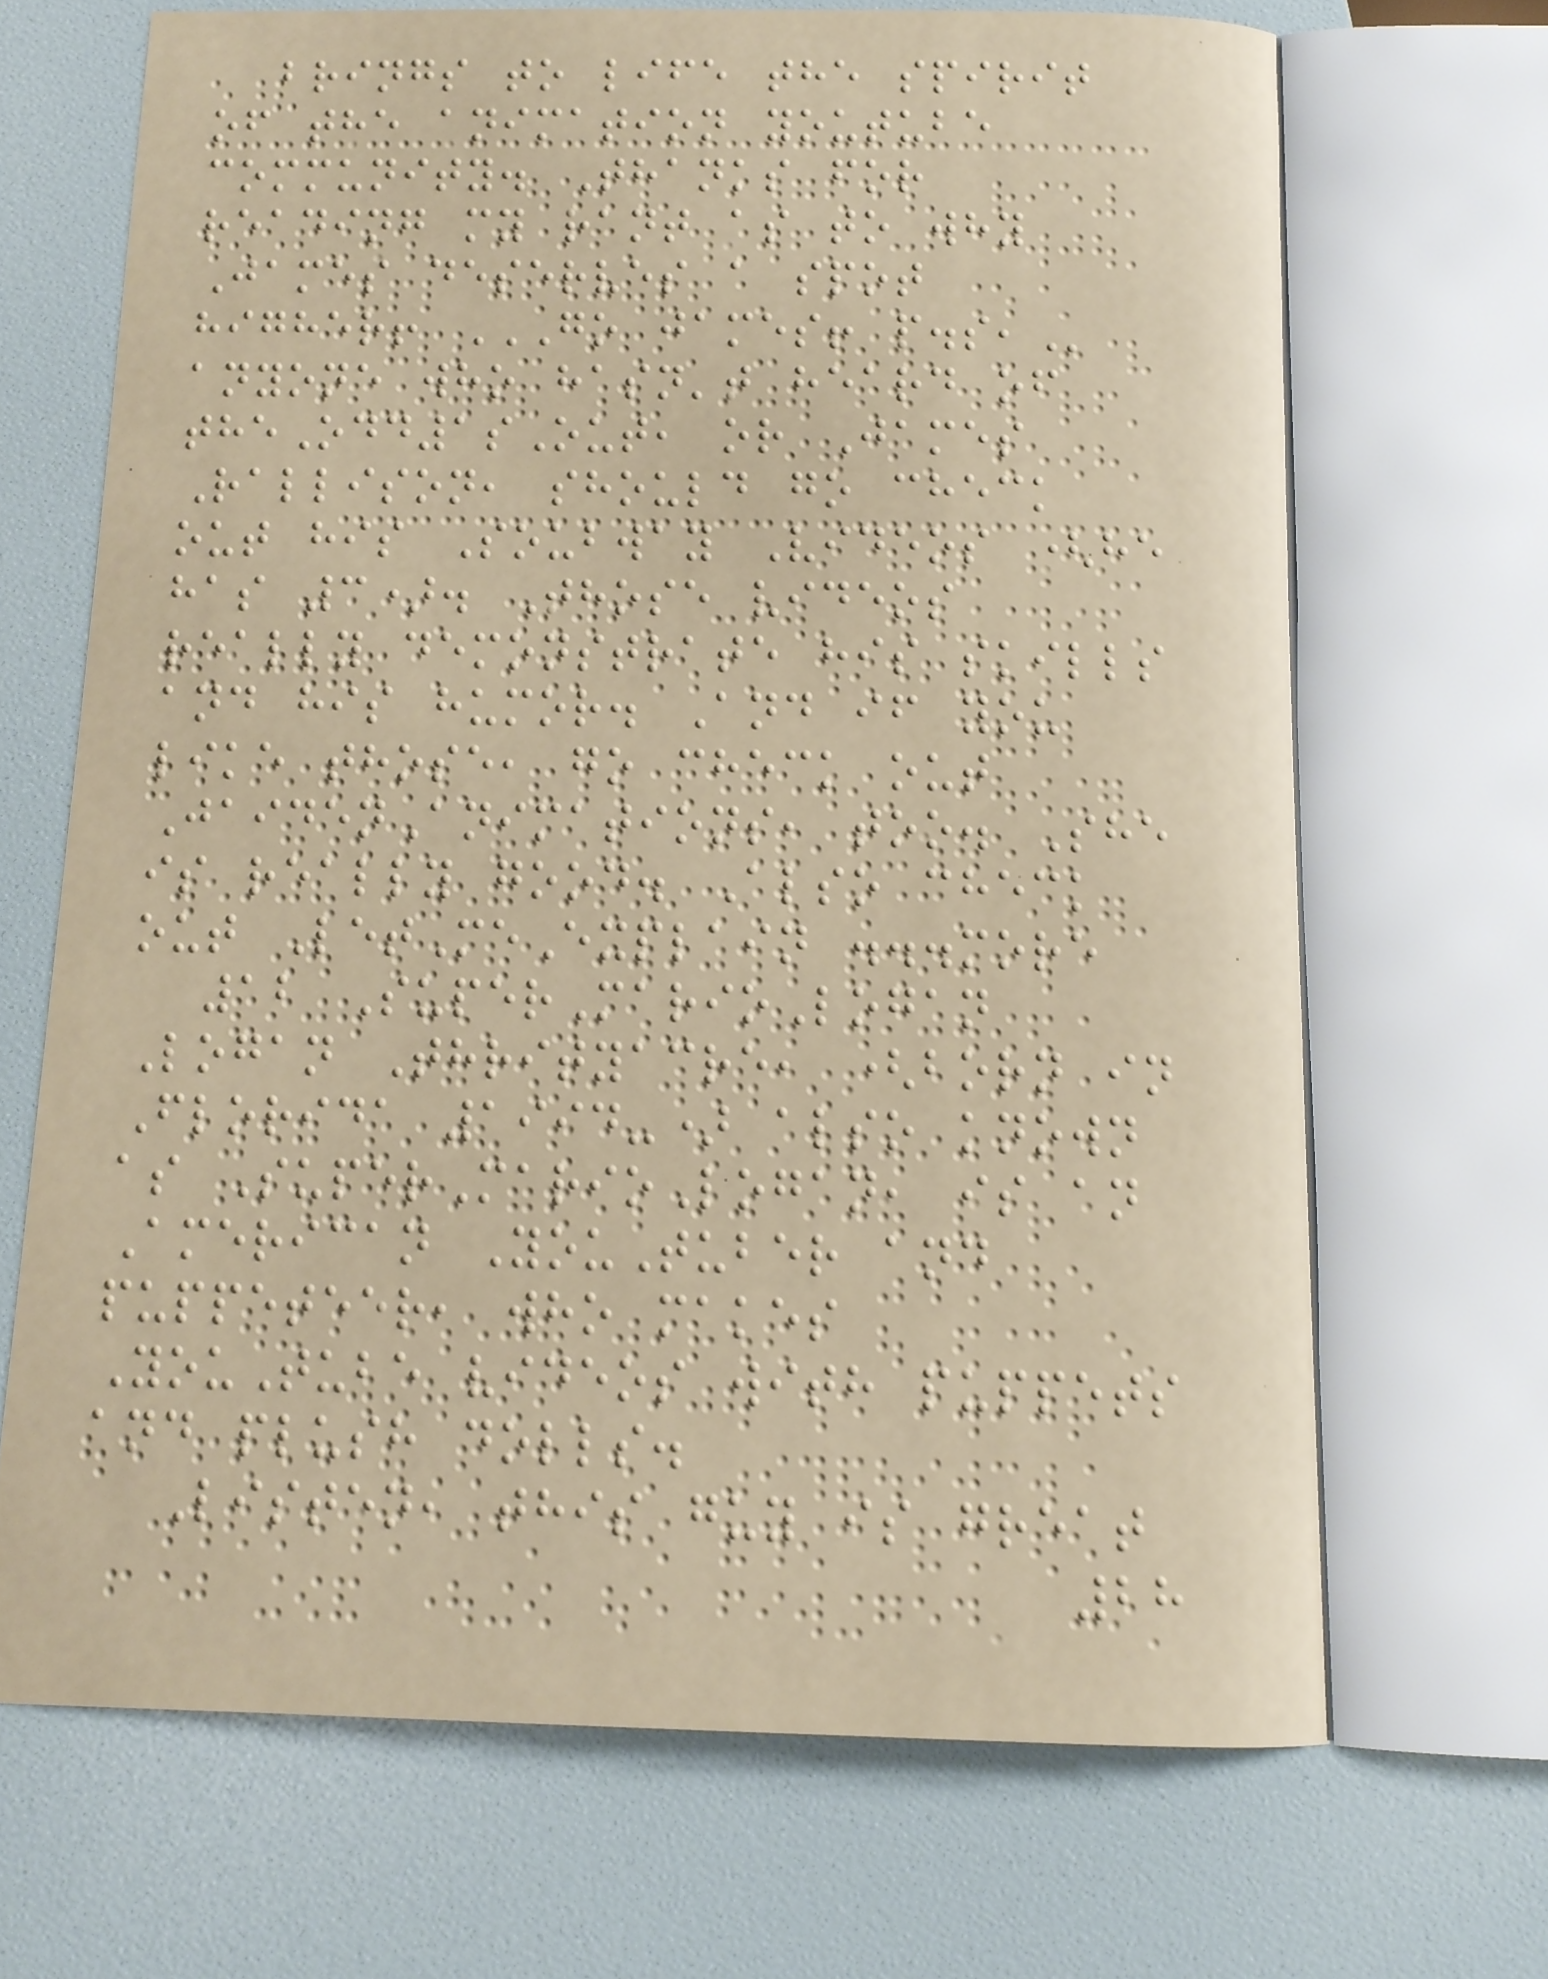brings to life the spirit
of the animation youtube
community. Thanks for
reading my rant as to why
James deserves a spot
higher! GO JAMES! P.S,
anyone who hasn't heard of
theOdd1sOut, or James
Rallison, should go check
out his Soubway Videos (he
has 3). Those videos
really demonstrate his skills
and his humor. And if you
like those, go check out
JaidenAnimations, too. She
is really good. Also check
out LetMeExplain ...more
12 SuperMarioLogan
Logan Thrityacre, (born in
Florida 1994-) also known
as SuperMarioLogan, is an
American YouTuber and
puppeteer, who makes
YouTube videos with puppets
and plush dolls.
Listen, this guy is great
28
